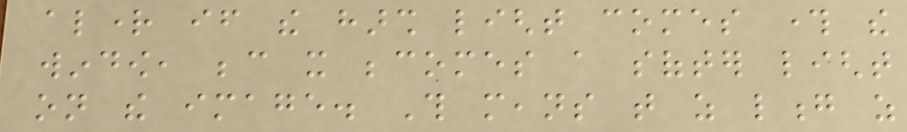alright if the harsh light comes through the
window, because it becomes a softer light
on the image. This means that as long as
